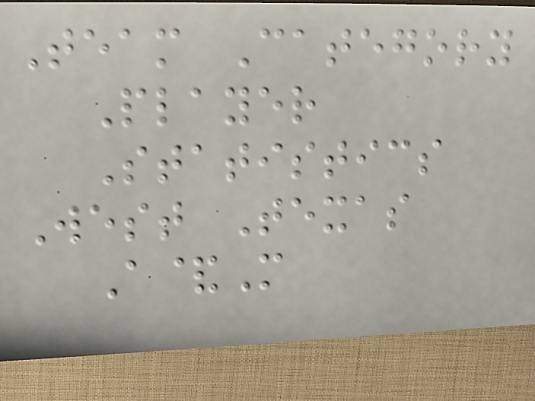Team Category
Player
Statistics
West Texas
A&M
